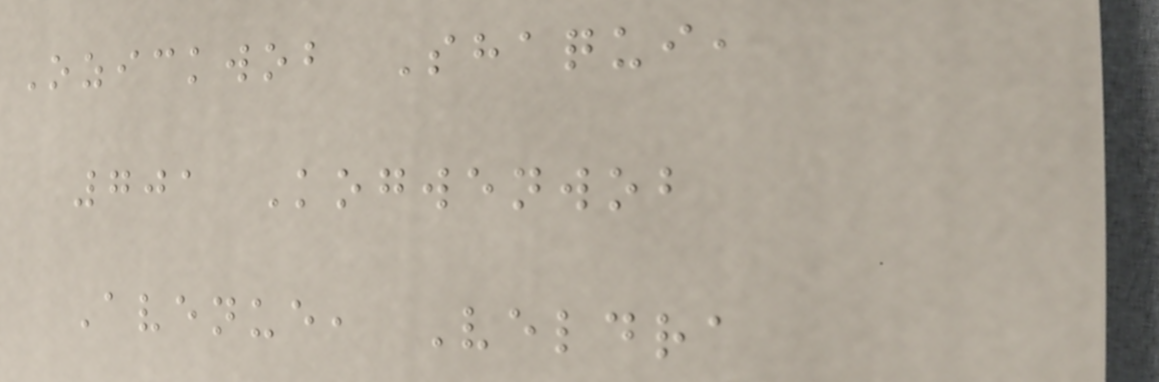Ozickwob Shaqui,
701 Kogwenwob
Avenue, Veldra
